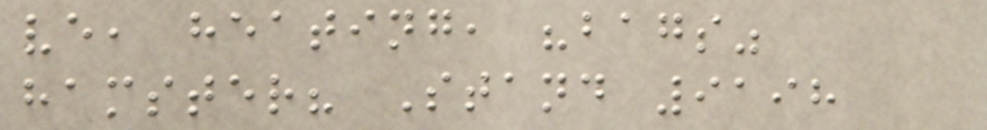ve, heating, "bags"
hamster? Stand 9198
